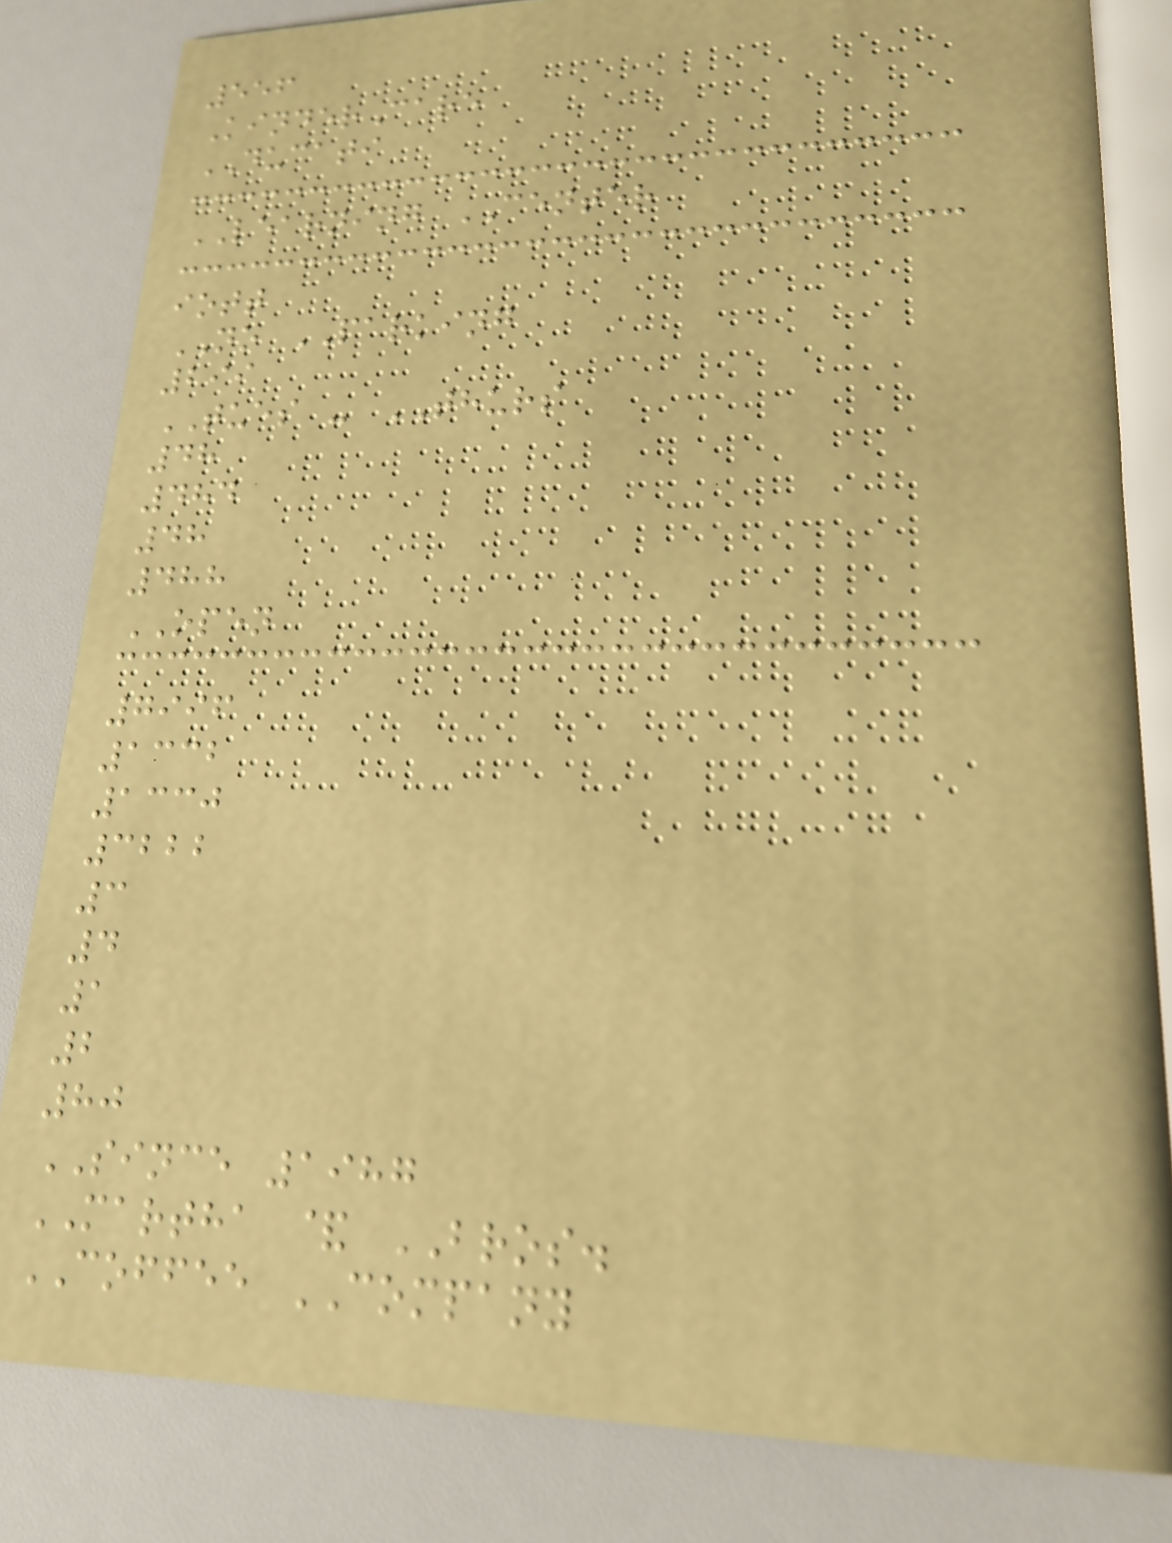556
KinderCare
DUCATI
LEARNING CENTER
iott
NO PARKING
299
TUES - THURS
48
484
48
488
OPEN
7996
1332
1330
3222
3
4
1
2
80
SINCE 1987
MARTHA & BROS.
COFFEE COMPANY
